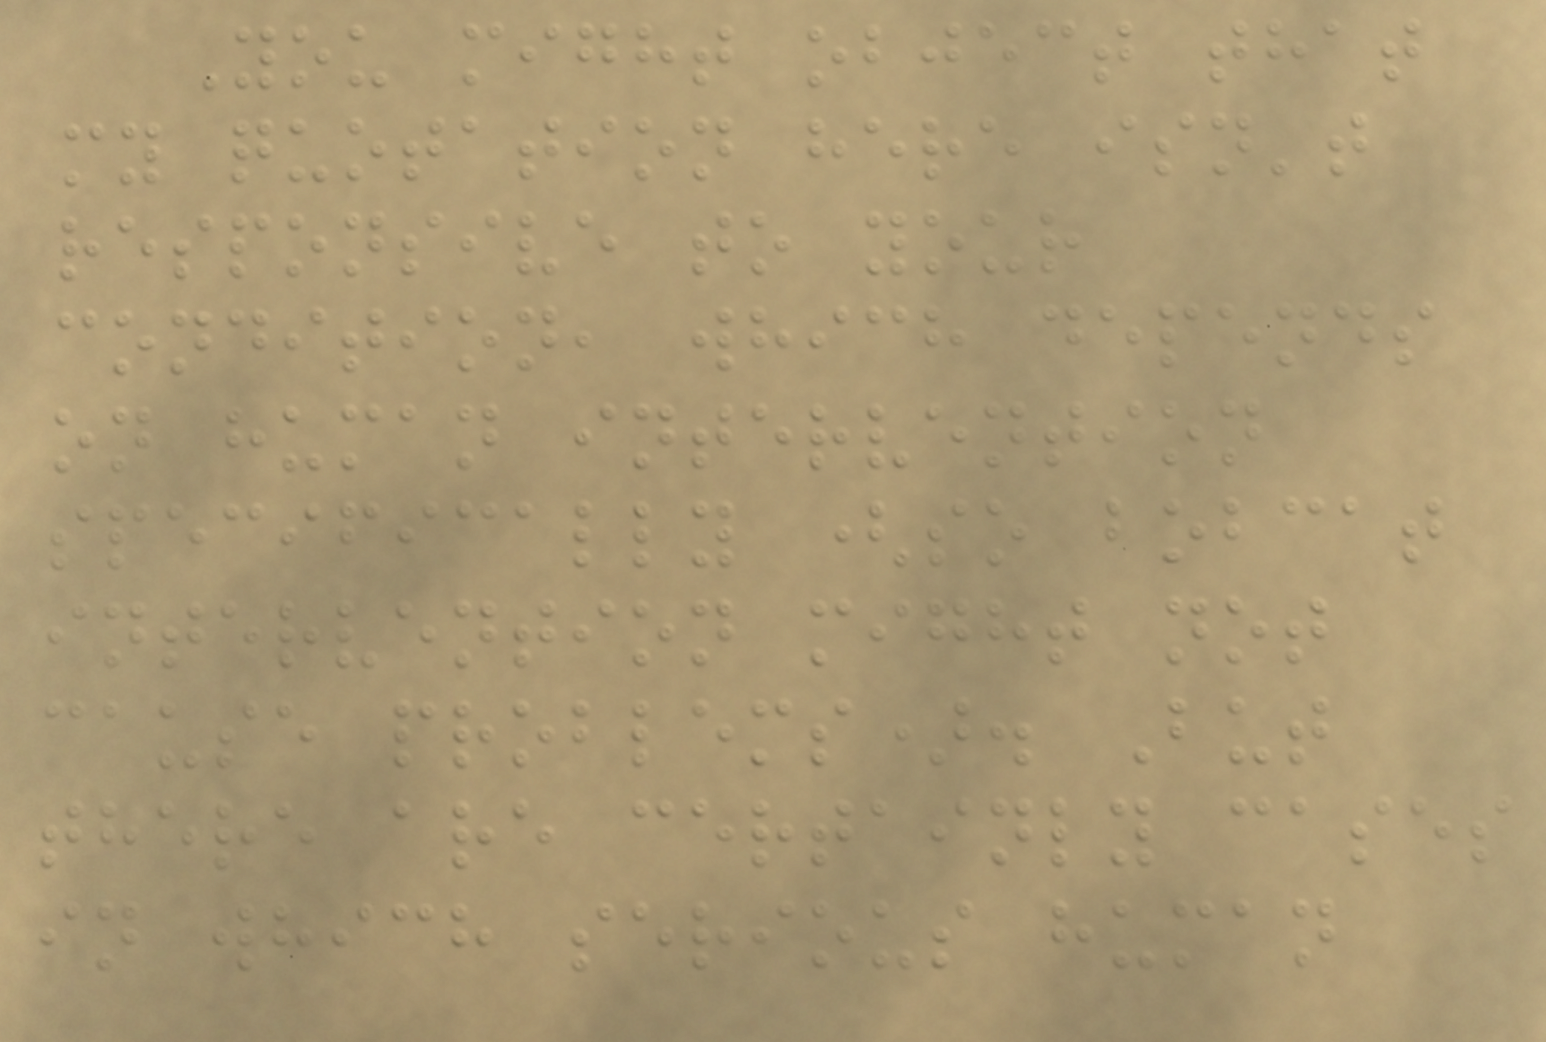You might object that
my quotation here isn't
responsive to your
condition, which depends
on human intervention
specifically (so bobcat
intervention might not
cause problems). But
there are certainly cases
in which serious human
